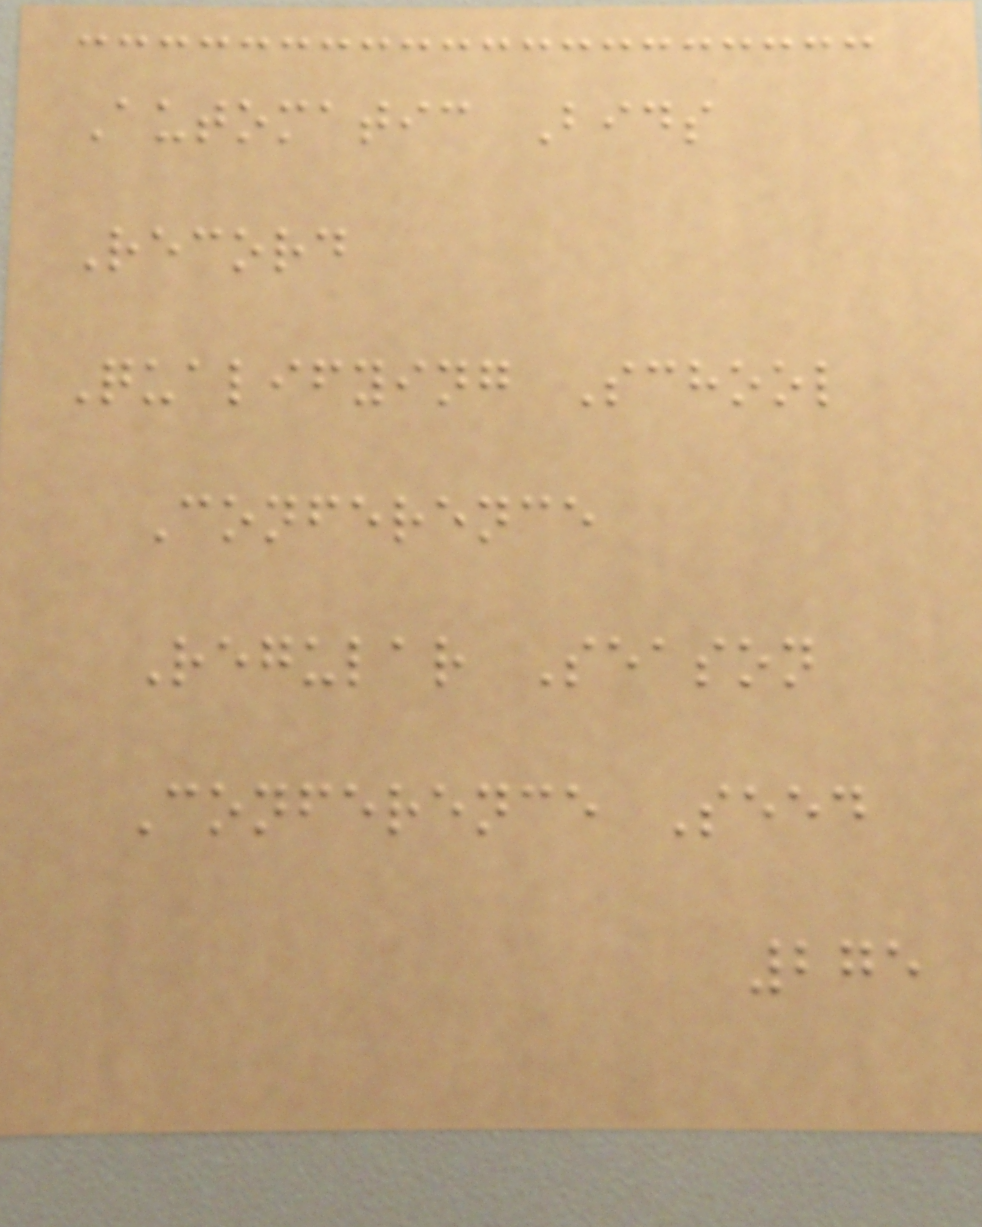Automatic Bids
Record
Qualifying School
Conference
Regular Season
Conference Seed
275
